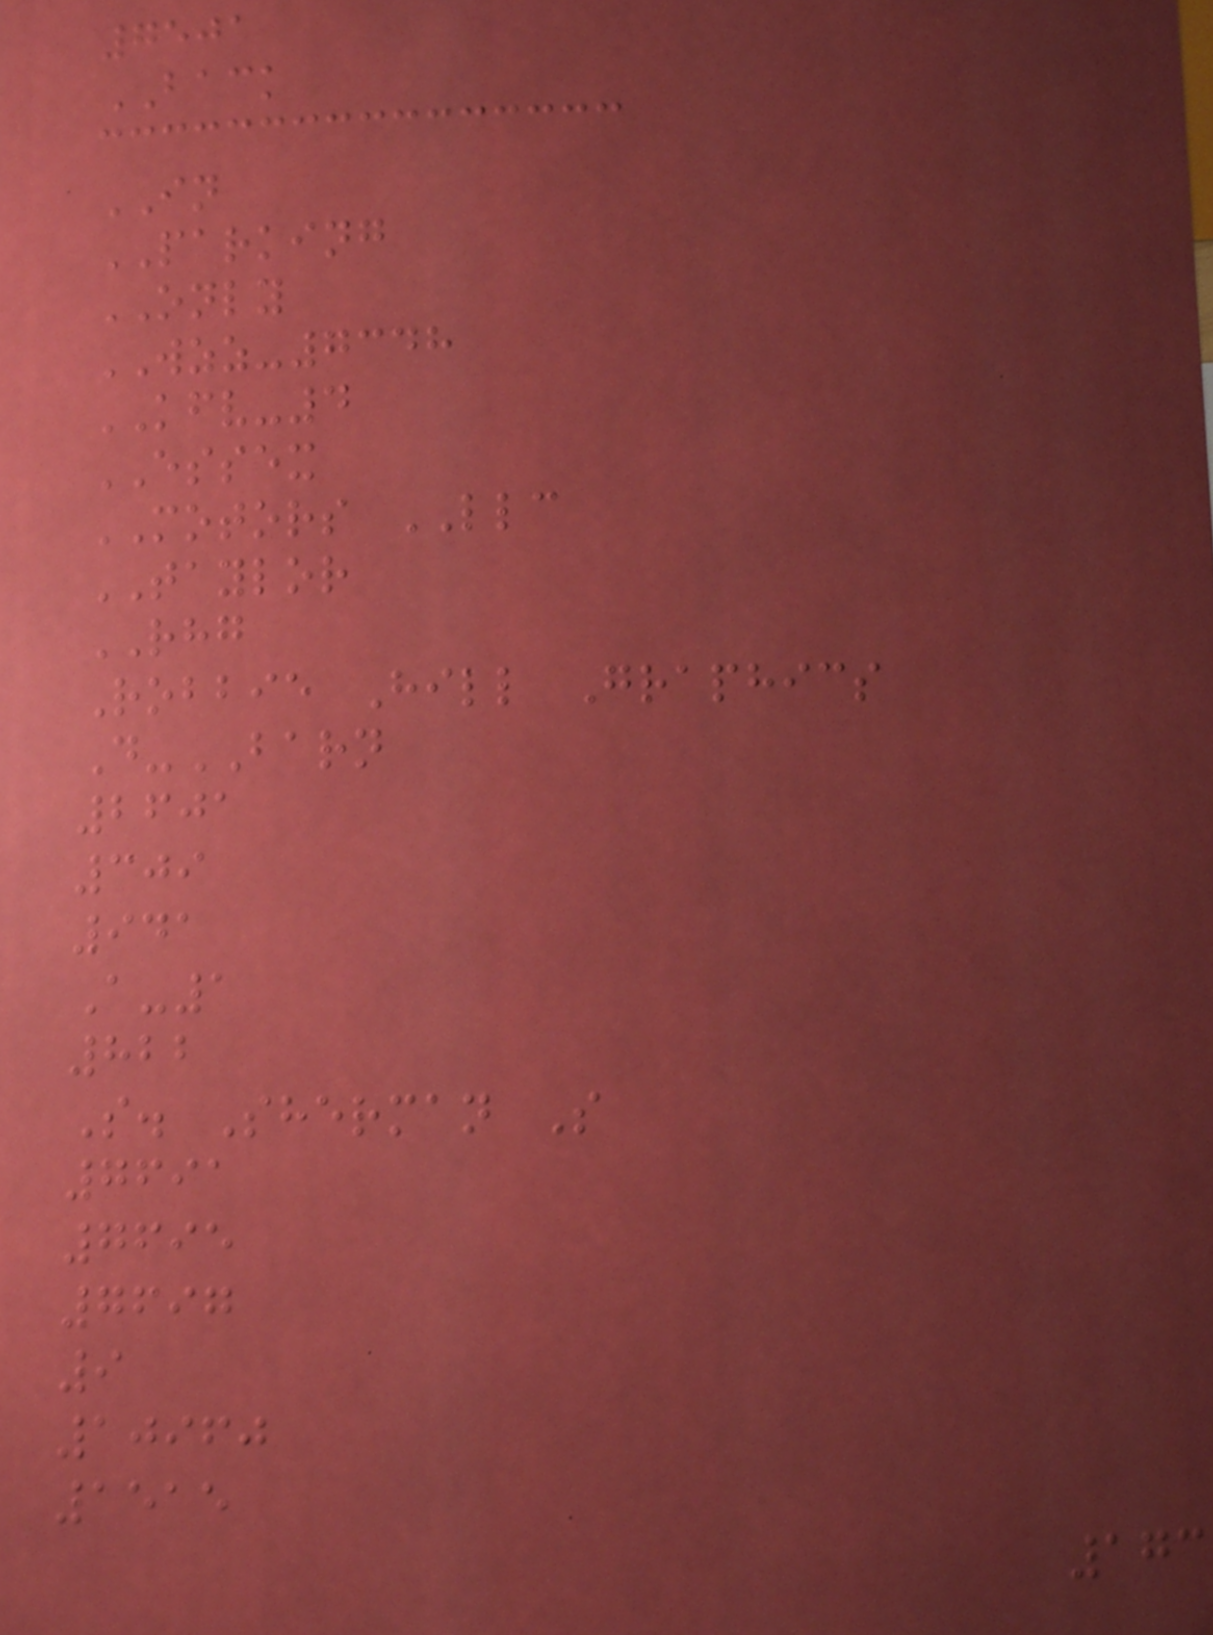7501
BACK
IN
PARKING
ONLY
WZZ-7348
KFV-4
ESSEX
MOTORS LLC
TAYLOR
RHG
Robbie Hill Graphics
D-BARN
2601
309
941
A-1
822
S. Sherman S
7691
7695
7697
9
10960
1515
173
